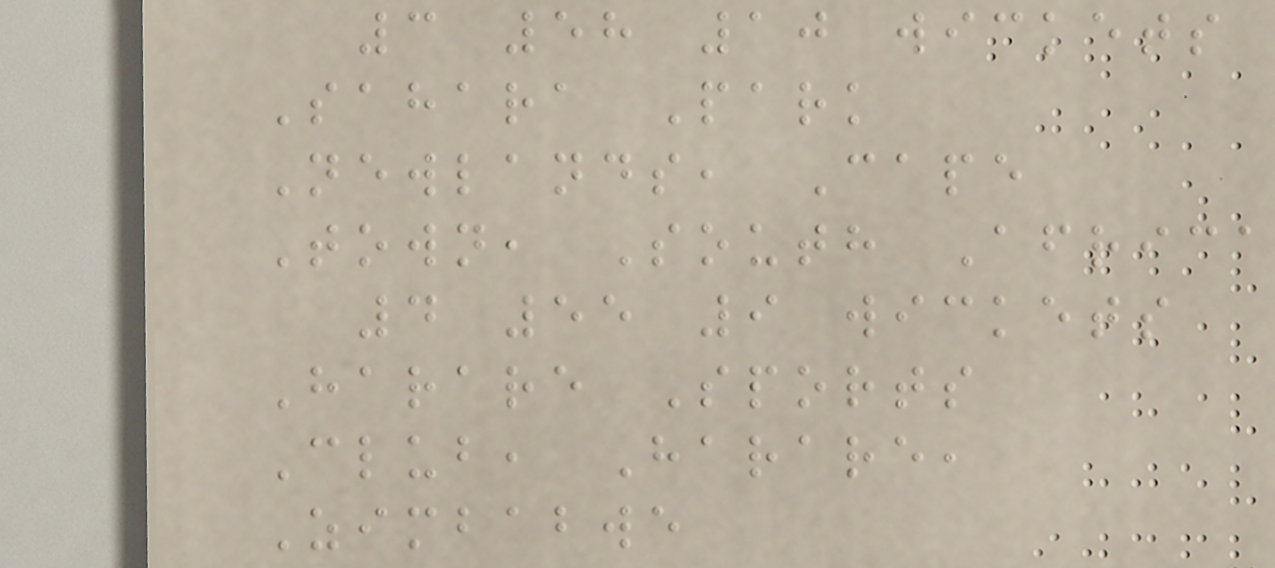3 58 10 wickets
Sahara Park
Newlands, Cape
Town, South Africa
4 55 9 wickets
Harare Sports
Club, Harare,
Zimbabwe
